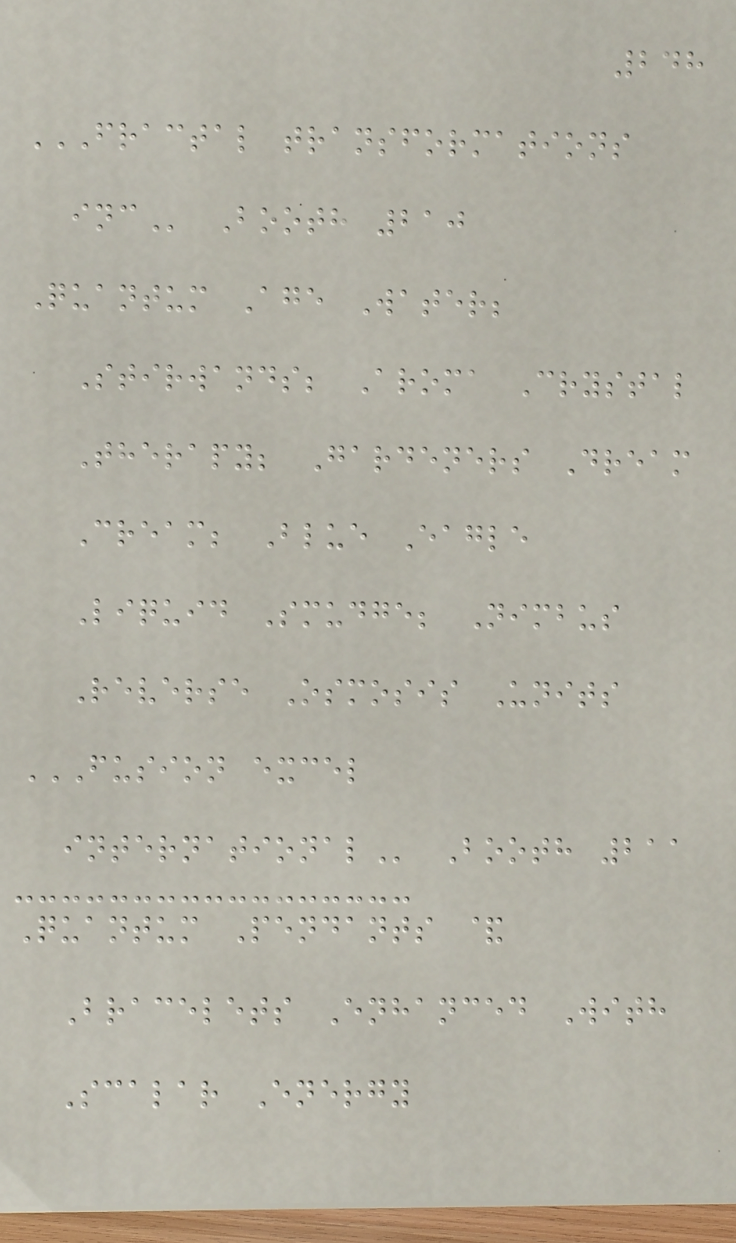248
FRACTAL TRANSFORMATIONS
INC Booth 210
Quantum Age Water;
Stirwands; Aroma Crystal
Therapy; Gardeners Dream
Cream; Blue Eagle
Liquid Smudge; Nimbus
Reverse Osmosis Units
FUSION EXCEL
INTERNATIONAL Booth 211
Quantum Pendants &
Bracelets Enhanced With
Scalar Energy
